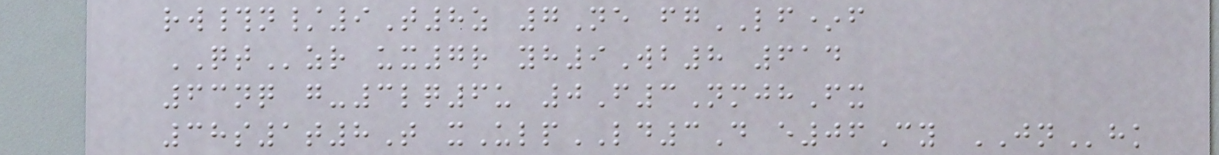rw#n/9T8z 7Ne fgLF*f
QTzr ux7r yh9Wb8 614
63nq g-3lq6u 0F3NmjhFx
38s1t8T xUlpLD3D e06Cy JNhk
